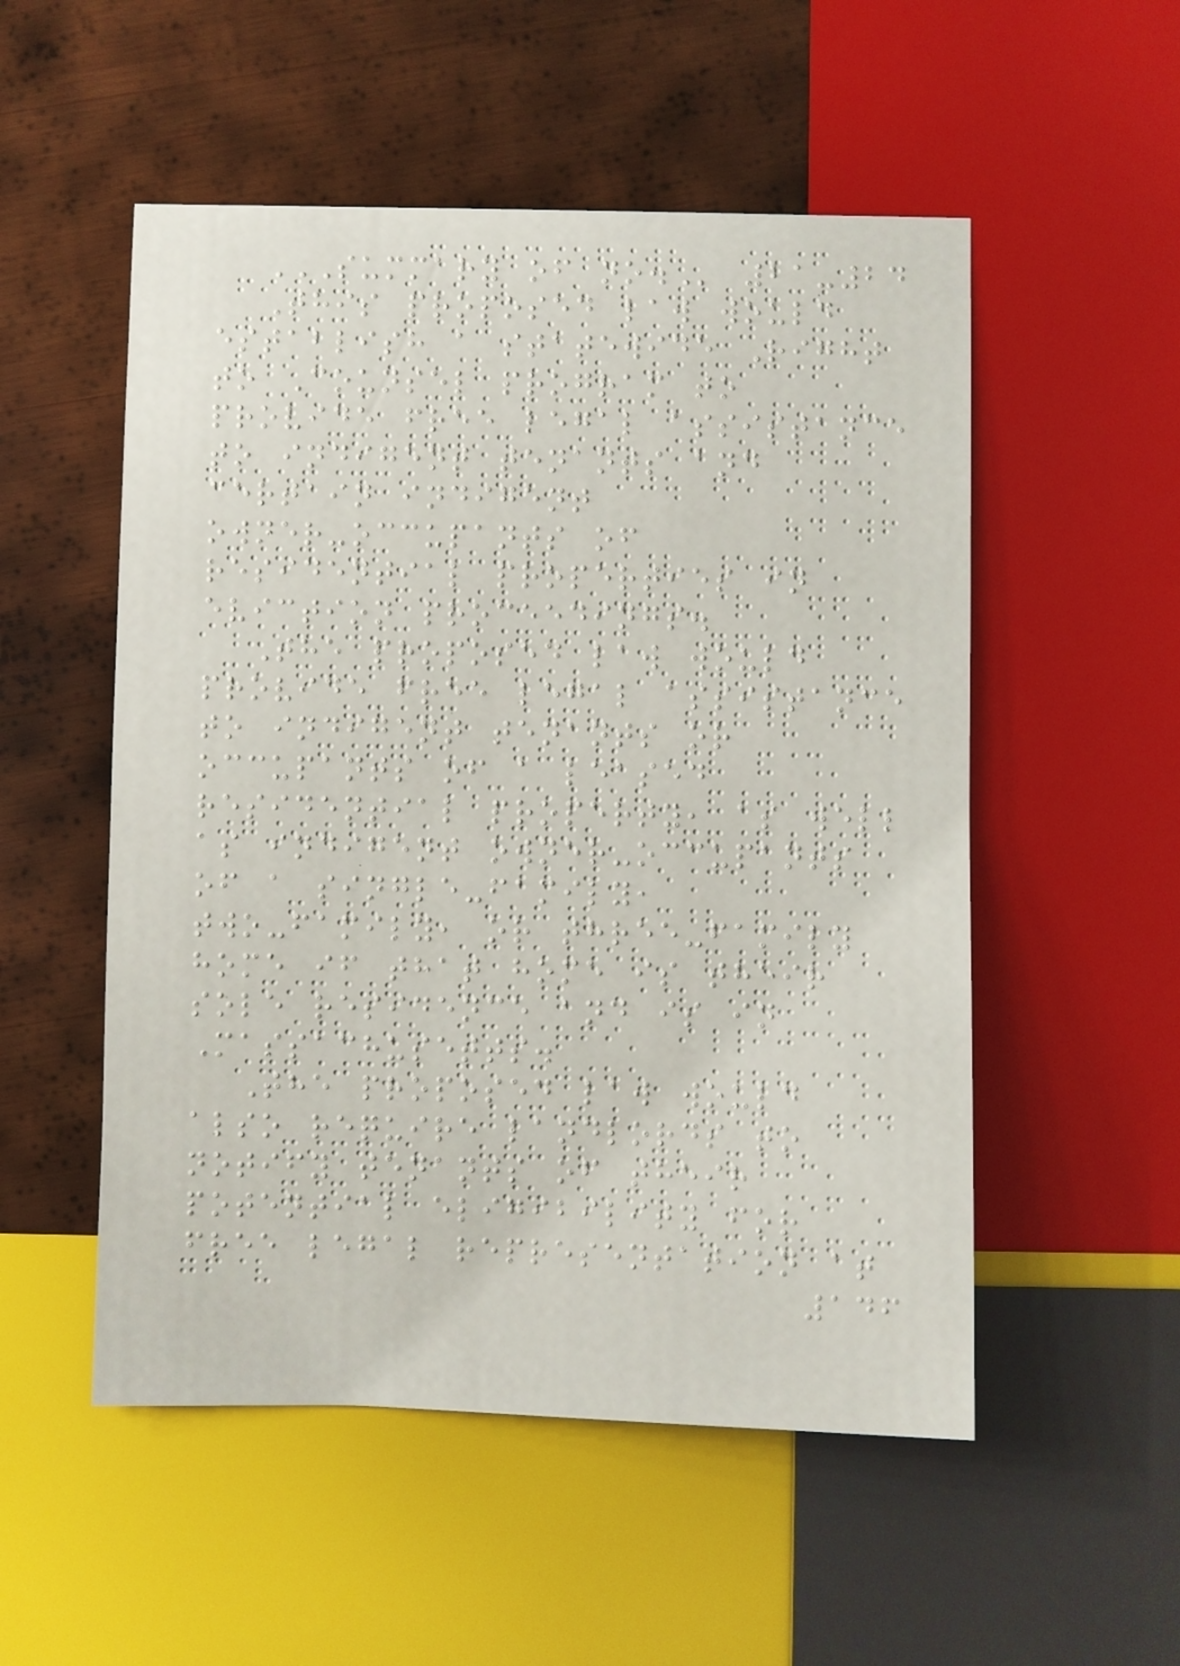SUMMARY OF NO. 21-24
This proposed law would
establish a statewide Right
to Counsel program to
provide free legal assistance
to indigent tenants and
certain indigent
owner-occupants of
residential properties in
eviction proceedings.
The proposed law would
provide free legal assistance
to indigent tenants or
occupants of a leased
residential property, as well
as indigent owner-occupants
of a single-family,
two-family, or three-family
home if that home is their
sole residence and is in
Massachusetts.
The proposed law would
also require landlords to
notify tenants of their
potential eligibility for
free legal representation at
146
